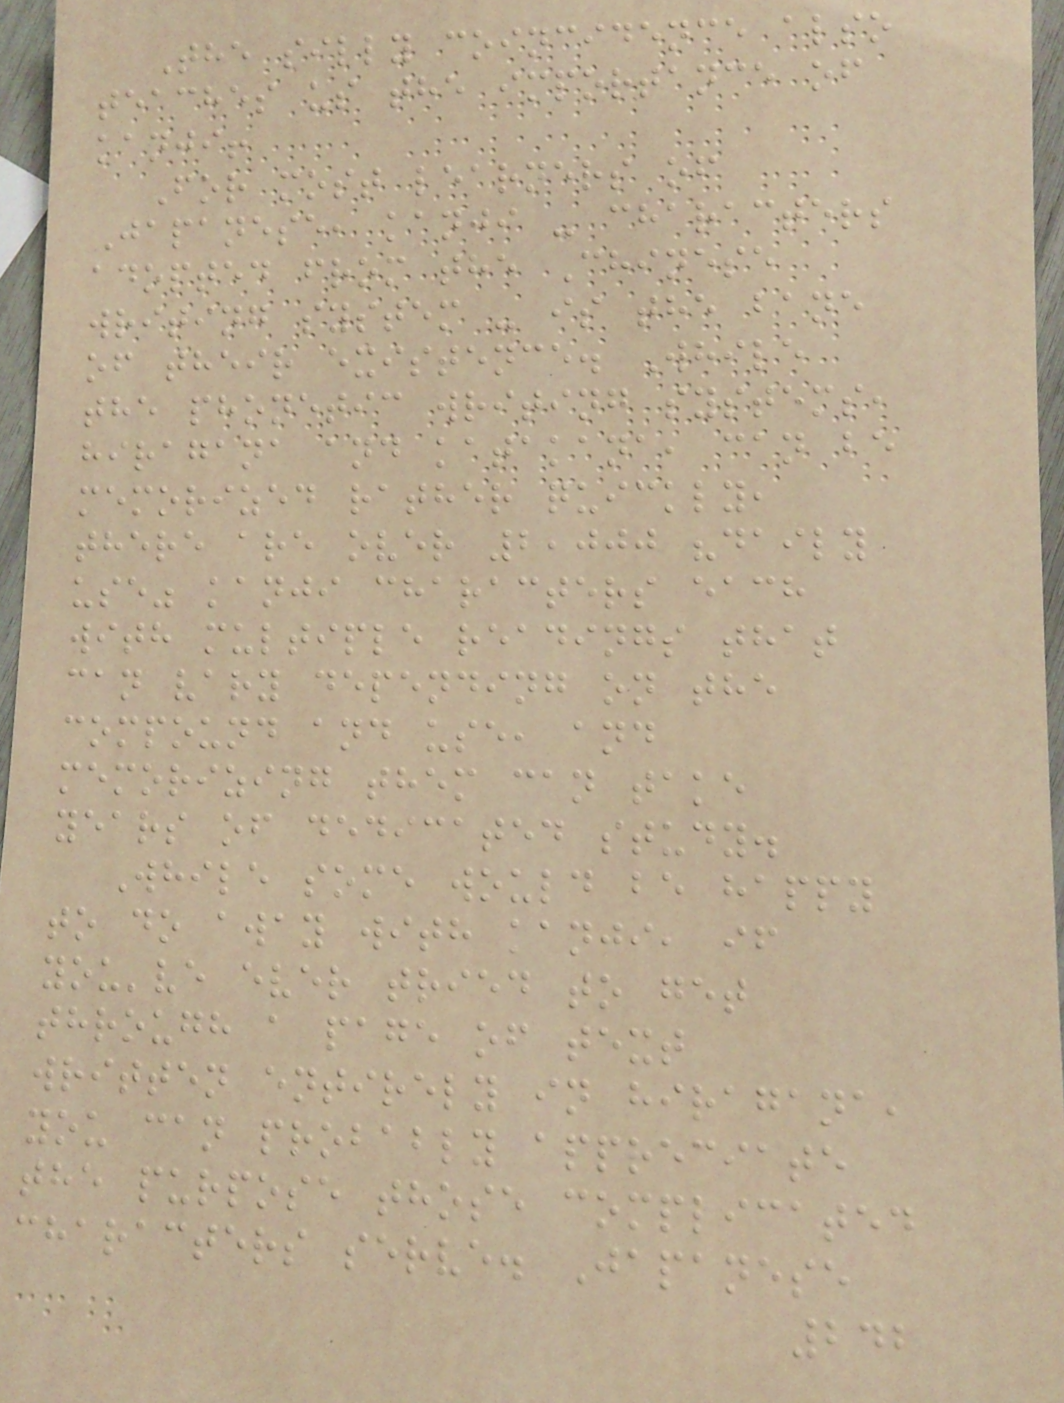The silly coincidence also
teaches us the importance of
kanji!
For most learners of
Japanese, kanji - characters
adopted from the Chinese
writing system - is the bane
of their existence. While
the phonetic writing systems,
hiragana and katakana, can be
memorized rather quickly,
there are over 2,000 "daily
use" kanji characters each
with multiple readings that
can vary depending on the
compound and use, and
memorizing them can take
years of dedicated study.
While some would be happy
to do away with kanji, if
you've ever tried to get
through a page of text
written entirely in hiragana,
you can probably appreciate
the purpose those complicated
characters serve. Japanese
242
